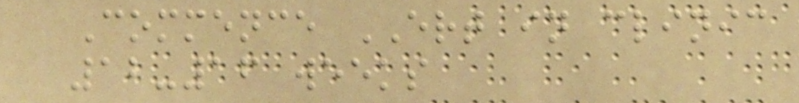Commence ERT in clinic
12-16 weeks
